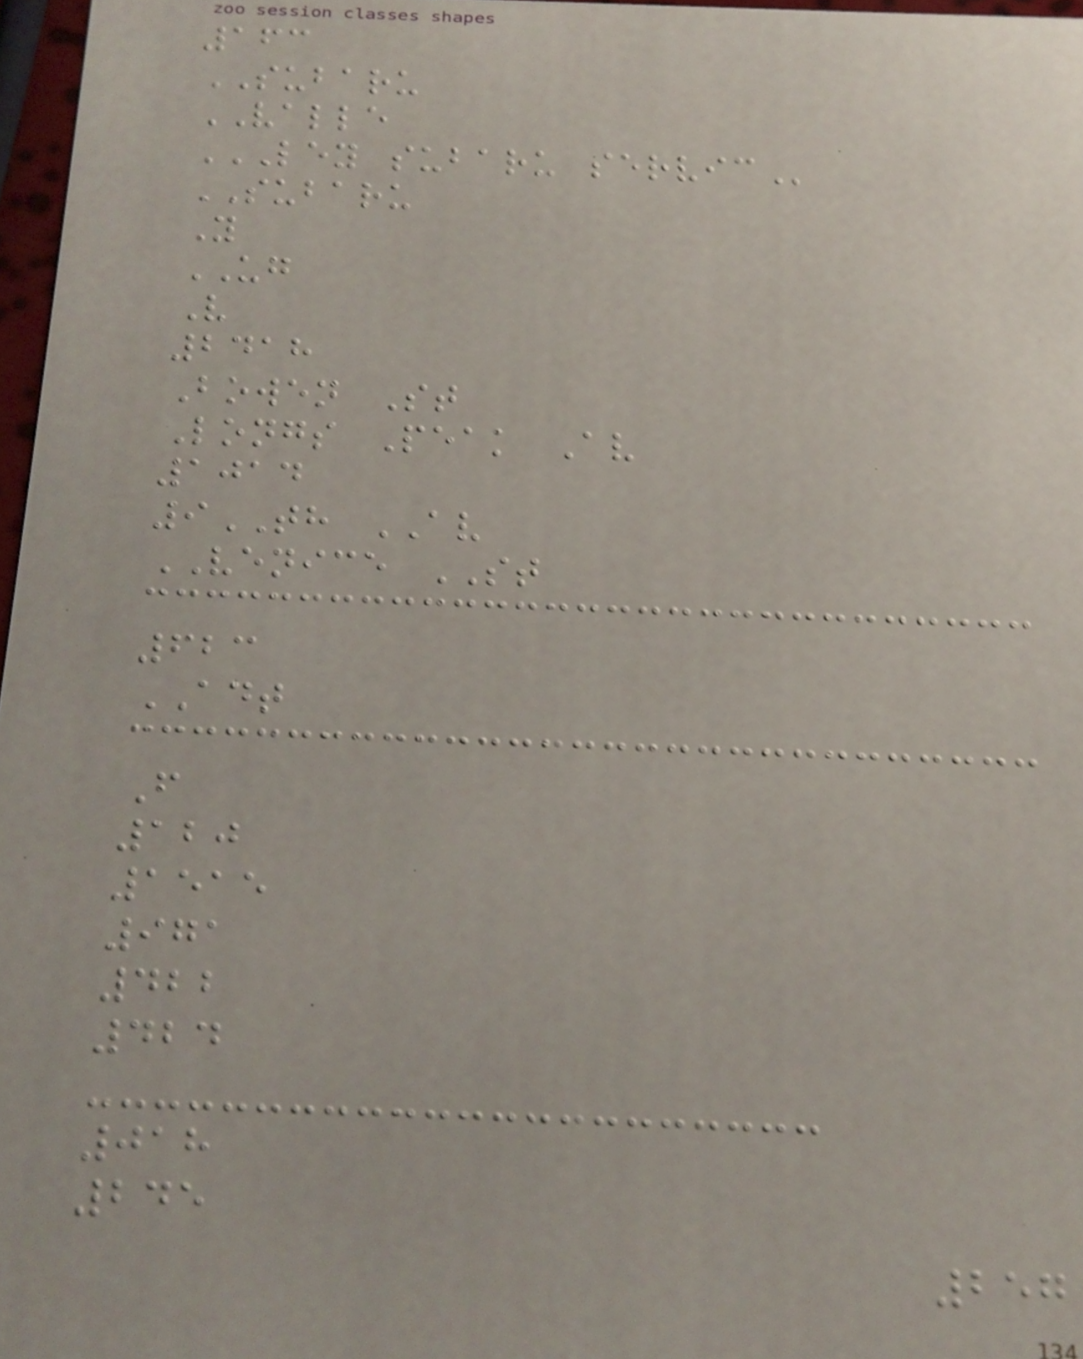163
SUBARU
VALLE
LEY SUBARU SERVIC
SUBARU
Y
UG
V
2418
Bowen St
Longs Peak Av
1014
9TH AV
VENICE ST
623
ADT
F
120
1515
971
422
424
018
245
257
